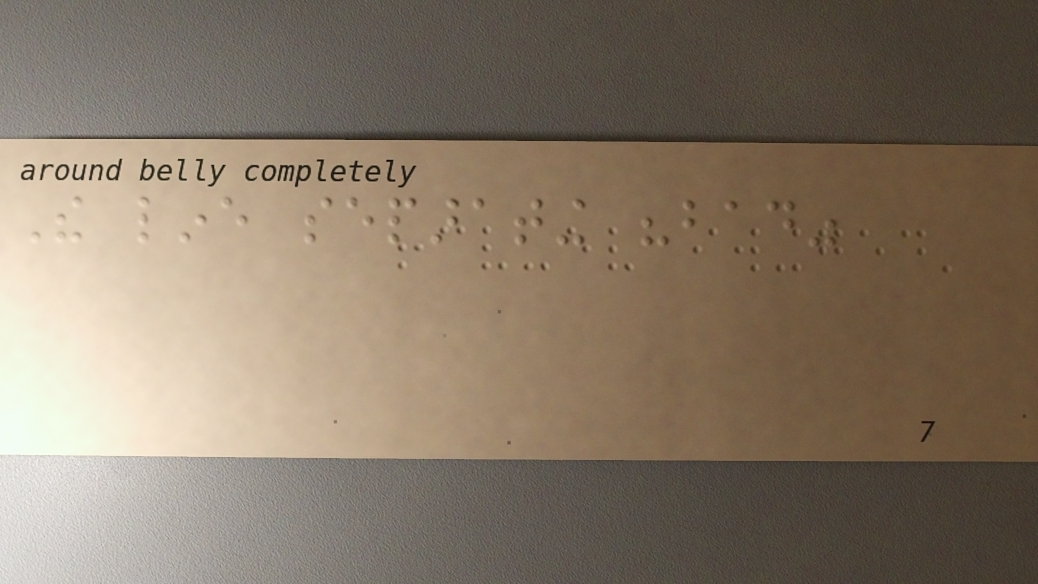The line separating "bad"
